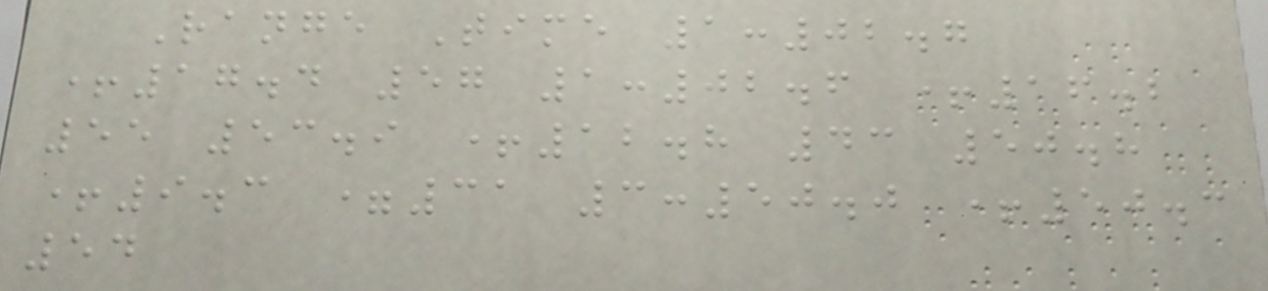Range Time 1:02.7
+17.4 57 1:02.6 +16.2
55 53.9 +12.8 43 50.8
+9.3 =31 3:50.0 +50.3
54
